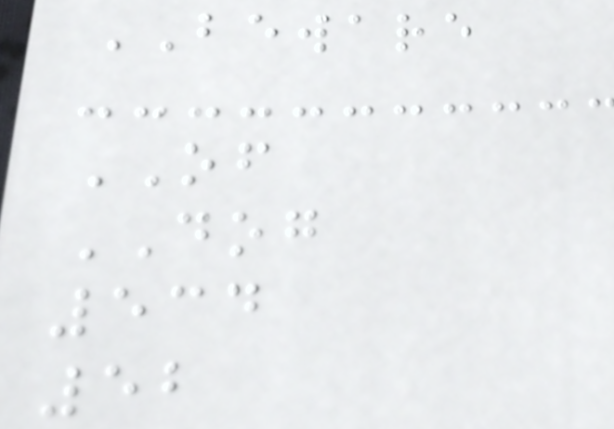BEWARE
OF
DOG
534
52
